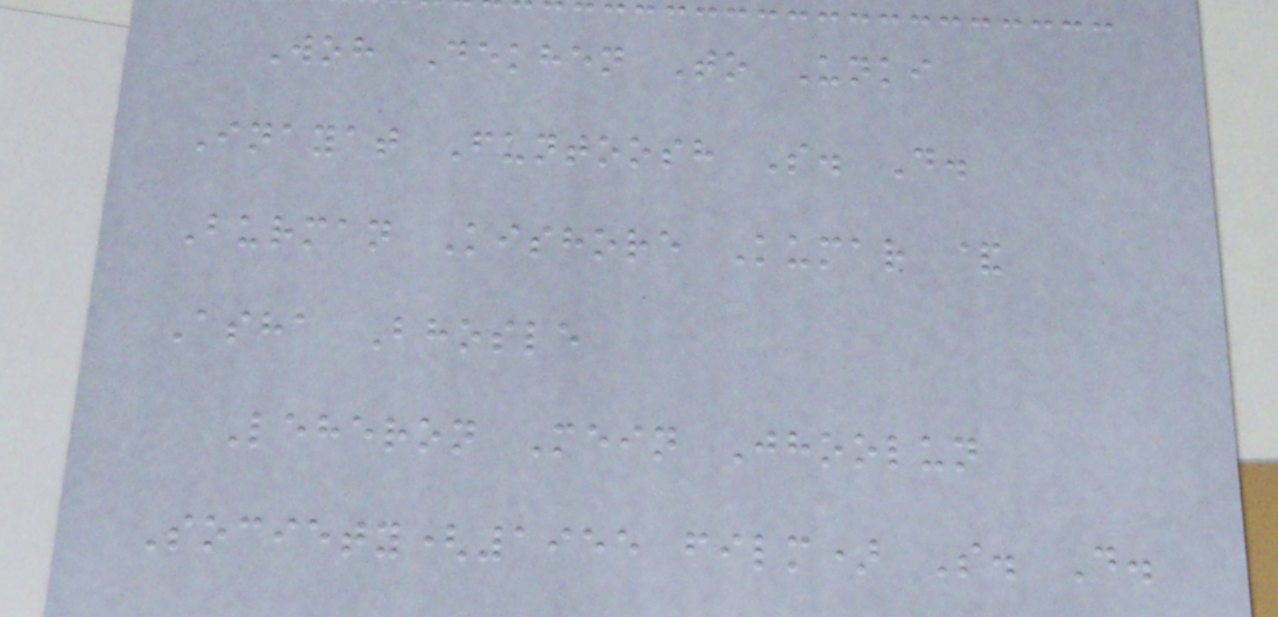Woh Dekhen To Unki
Inayat Funtoosh S. D.
Burman Kishore Kumar &
Asha Bhosle
Leheron Mein Jhoolun
Society(1955 film) S. D.
